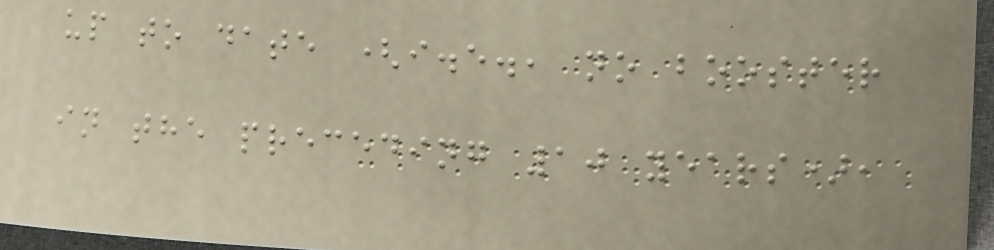up to date (i.e., no booster
in the preceding 10 years),
